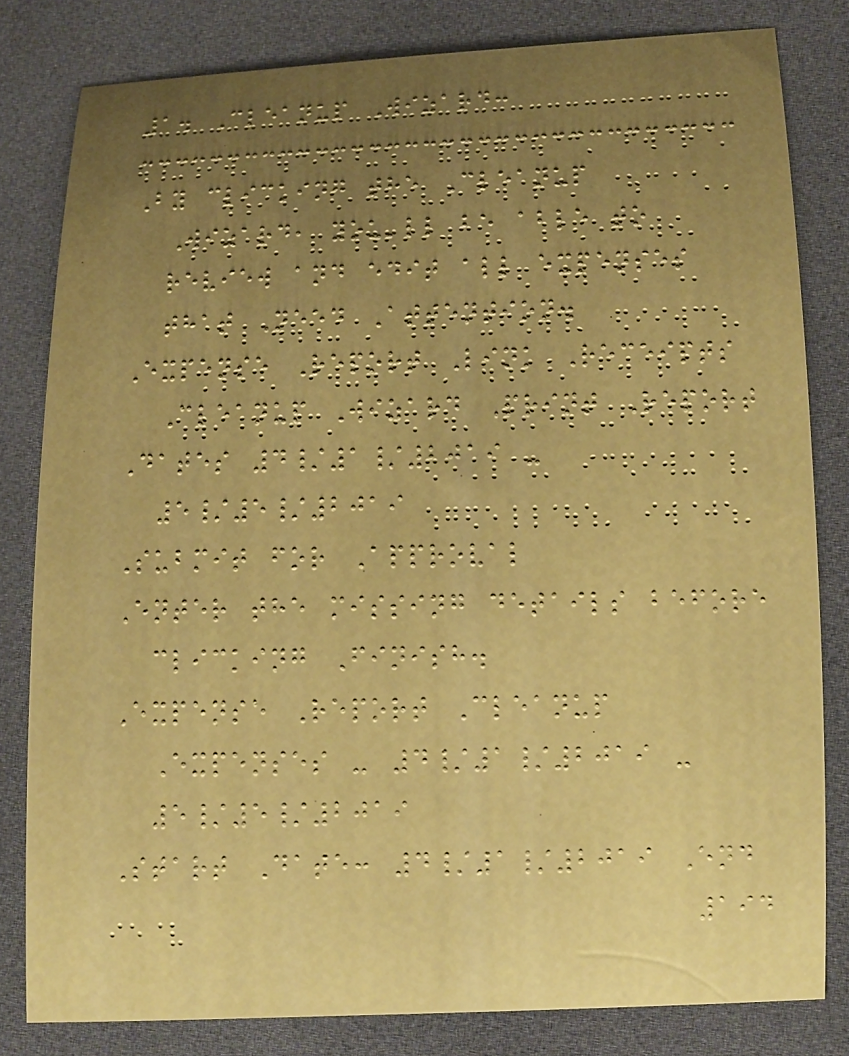1. Cleanup Wizard:
By clicking the Cleanup
Wizard, you'll be able to
review and edit all expenses
that Need Attention.
Expense Report Link Receipts
Cleanup Wizard Print Report
Dates 4/1/2019 -
5/5/2019
Submit for Approval
Enter the missing details before
clicking Finish.
Expense Report Cleanup
Expenses - 4/1/2019 -
5/5/2019
Start Date: 4/1/2019 End
194
